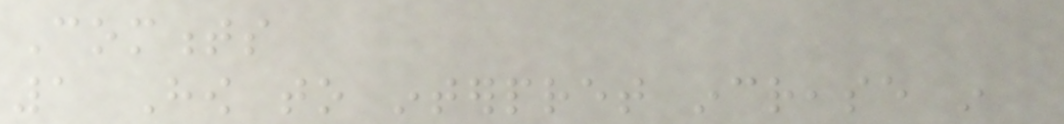Comments
1 How to interpret increase in
